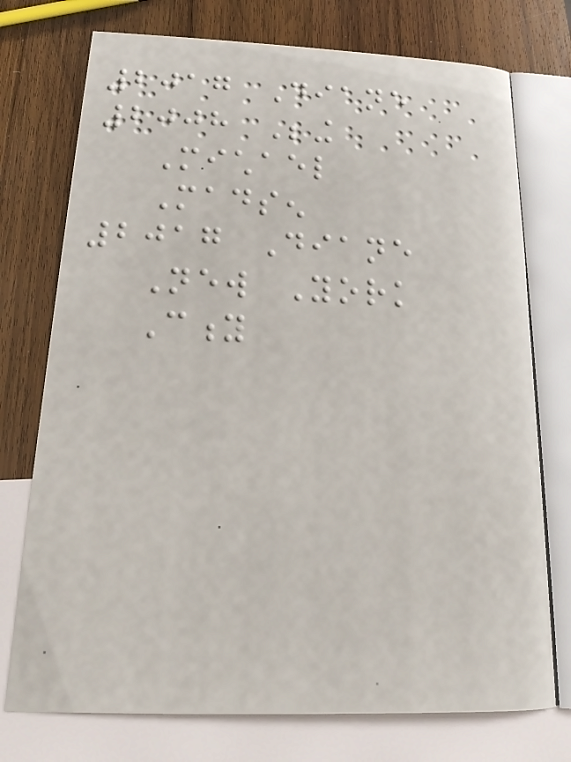2017 Diane
2008 Being
Michael
Madsen
2017 Diane
New York
City
